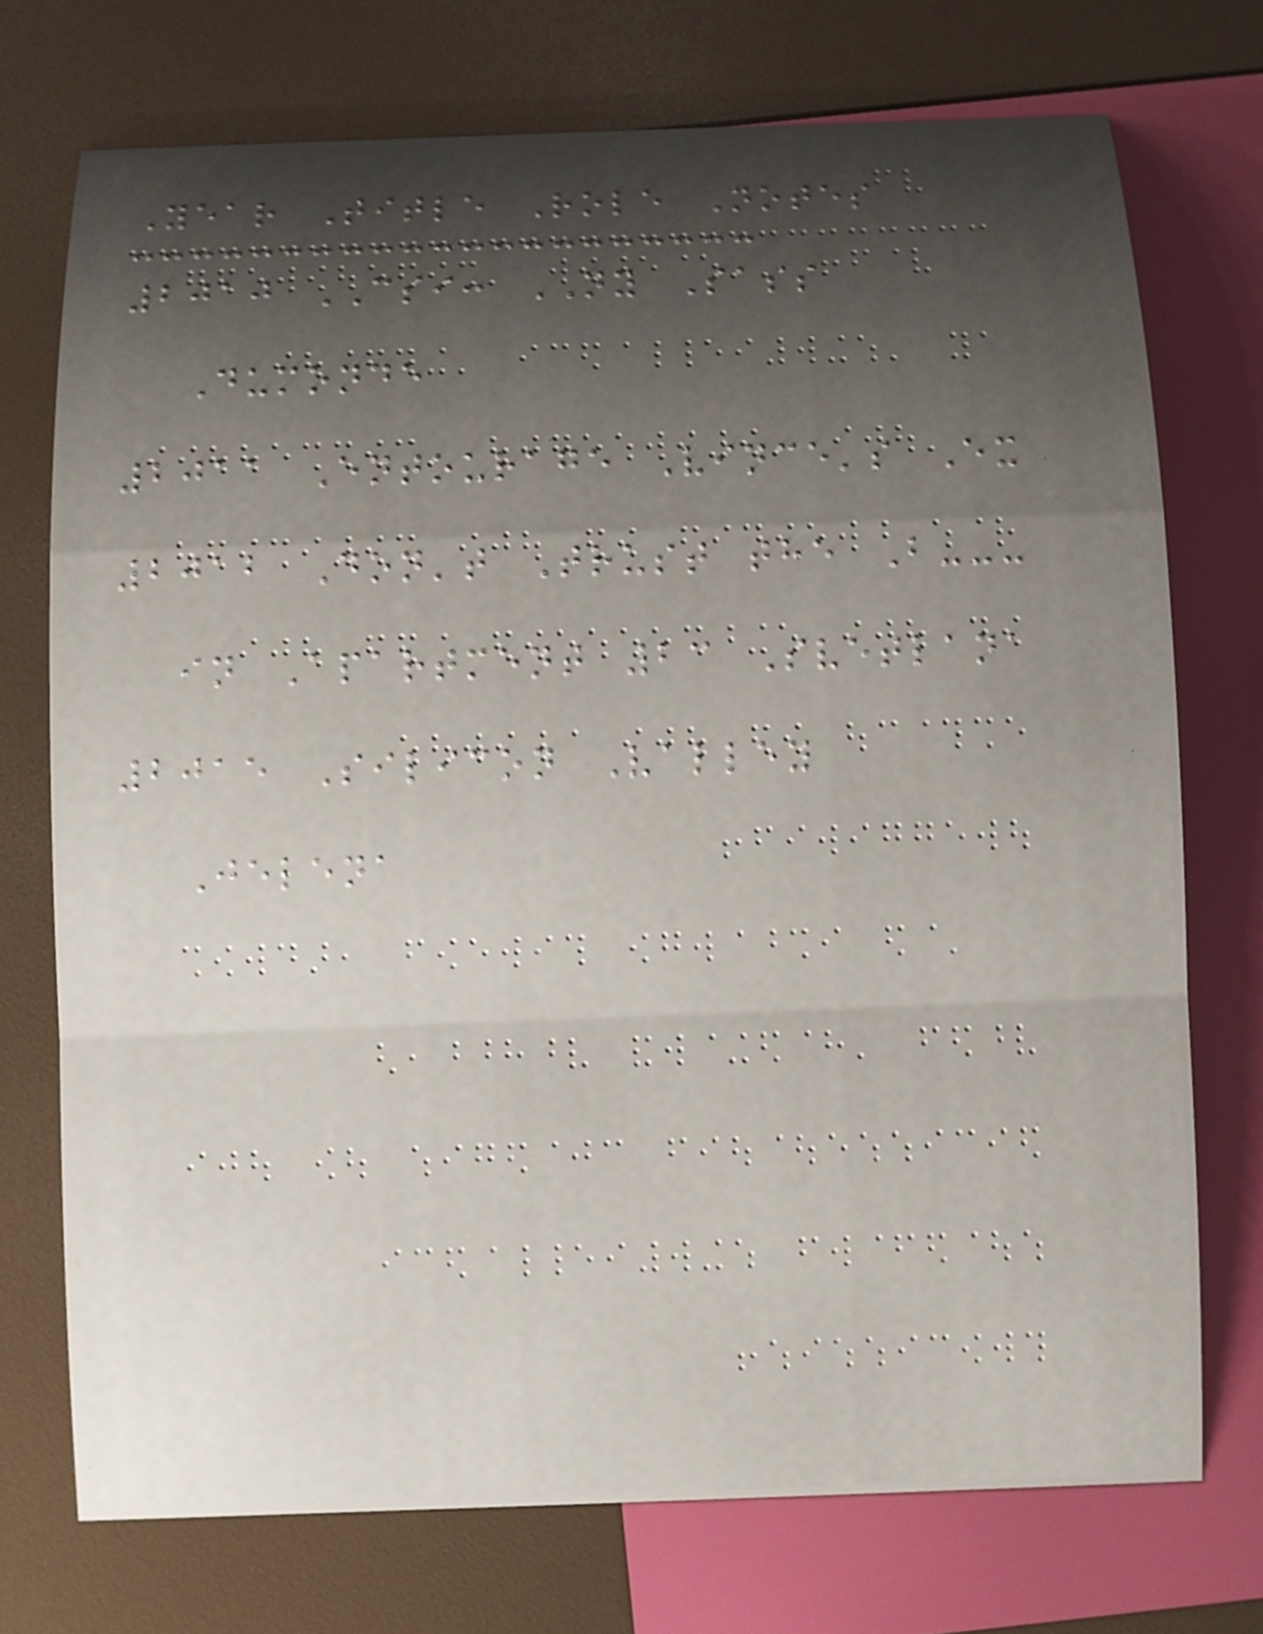Year Title Role Notes
2010 CSI: NY Sass
Dumonde
2011 Entourage Vince's Ex
2012 Don't Trust the B---
in Apartment 23 Svetlana
2015 Silicon Valley
Jelena
